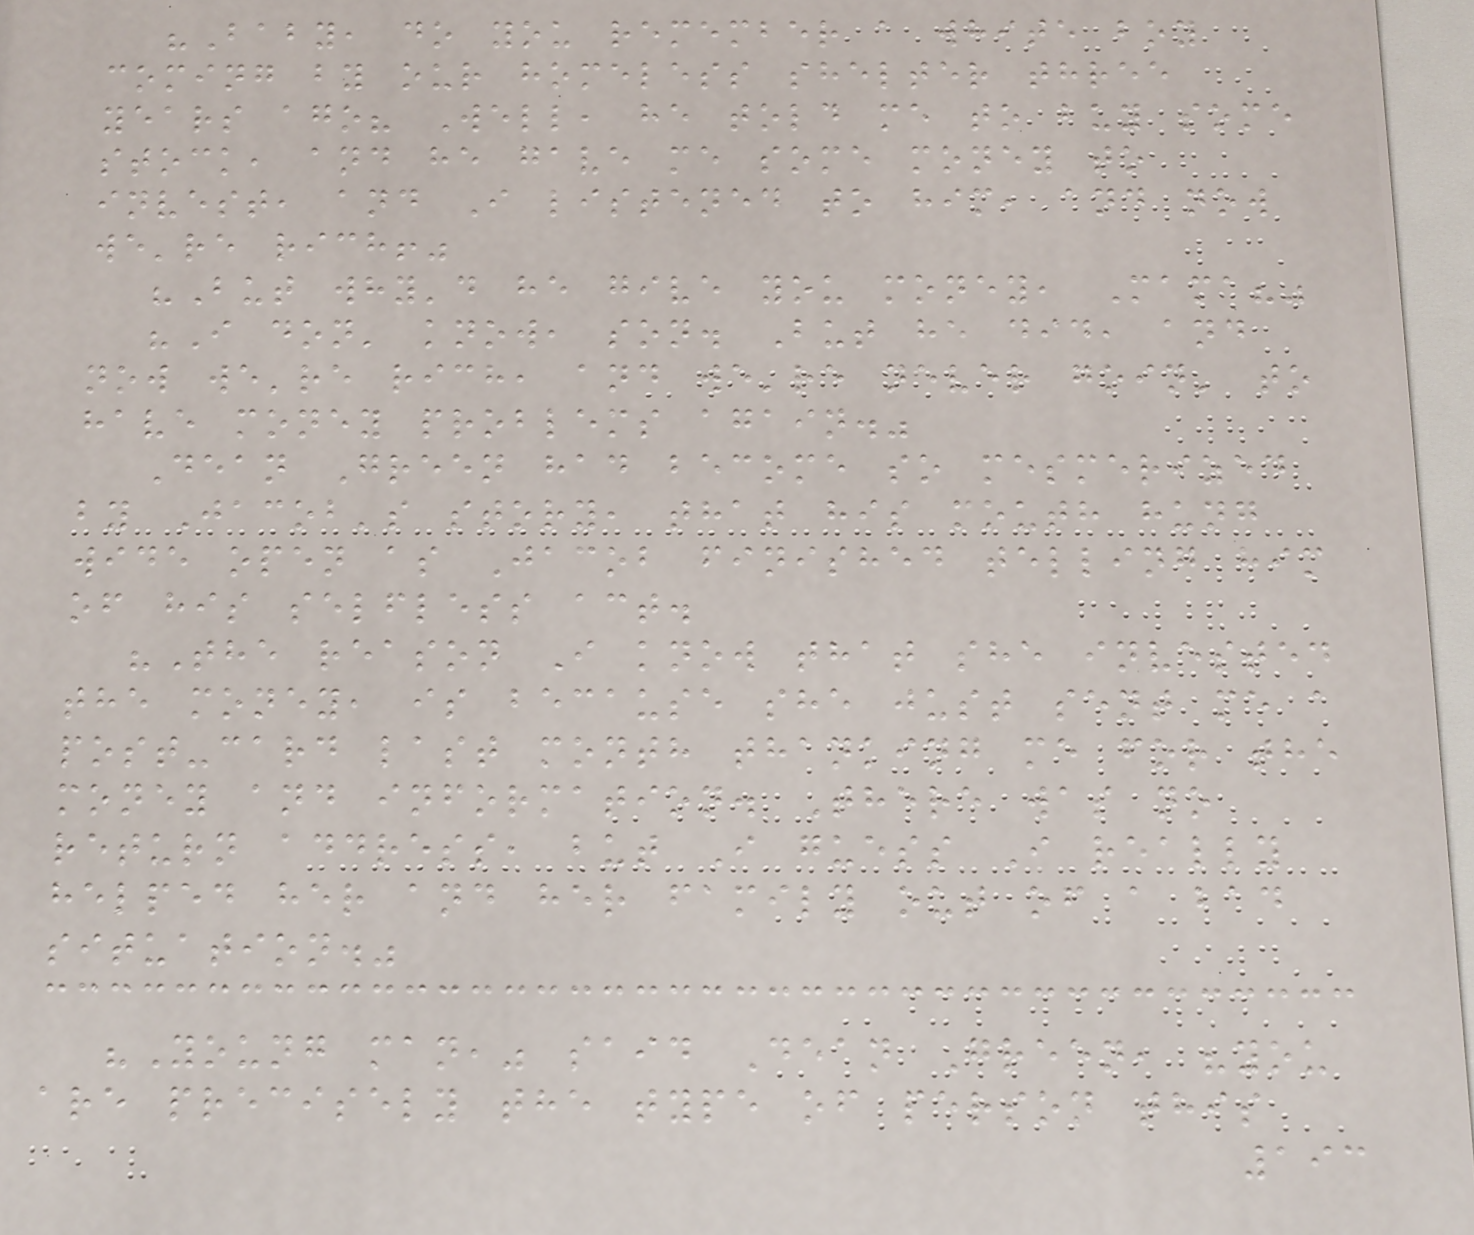"Baby, do you remember a white boy
coming by our homeless shelter three
years ago? Well, he told me to buy some
stock, and he gave me some money to
invest, and I listened to him, and now
we're rich!"
"But why'd he give you money, Mama?"
"I don' know, son. But he did, and
now we're rich, and we're never goin' to
have money problems again."
Dean Green had become so mesmerized
by Jacob's story, that his mouth hung
wide open as Jacob finished telling him
of his selfless act.
"The reason I know that she invested
the money, is because she just sent me a
post-card last month thanking me for the
money and information. There was no
return address, but I guess I really
helped her and her family out of a bad
situation."
"Young man," said Dean Green, "you
are precisely the type of person this
193
